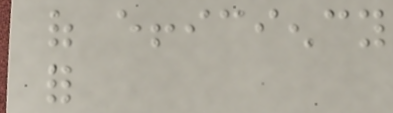of efficiency
for
